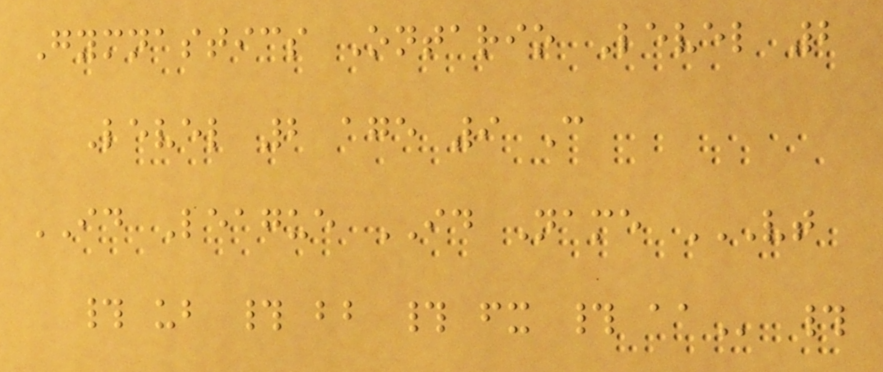Gymnastics Ontario Level 2
Level 2 age 9 C
ID League ID Name VT
# UB # BB # FX # AA #
